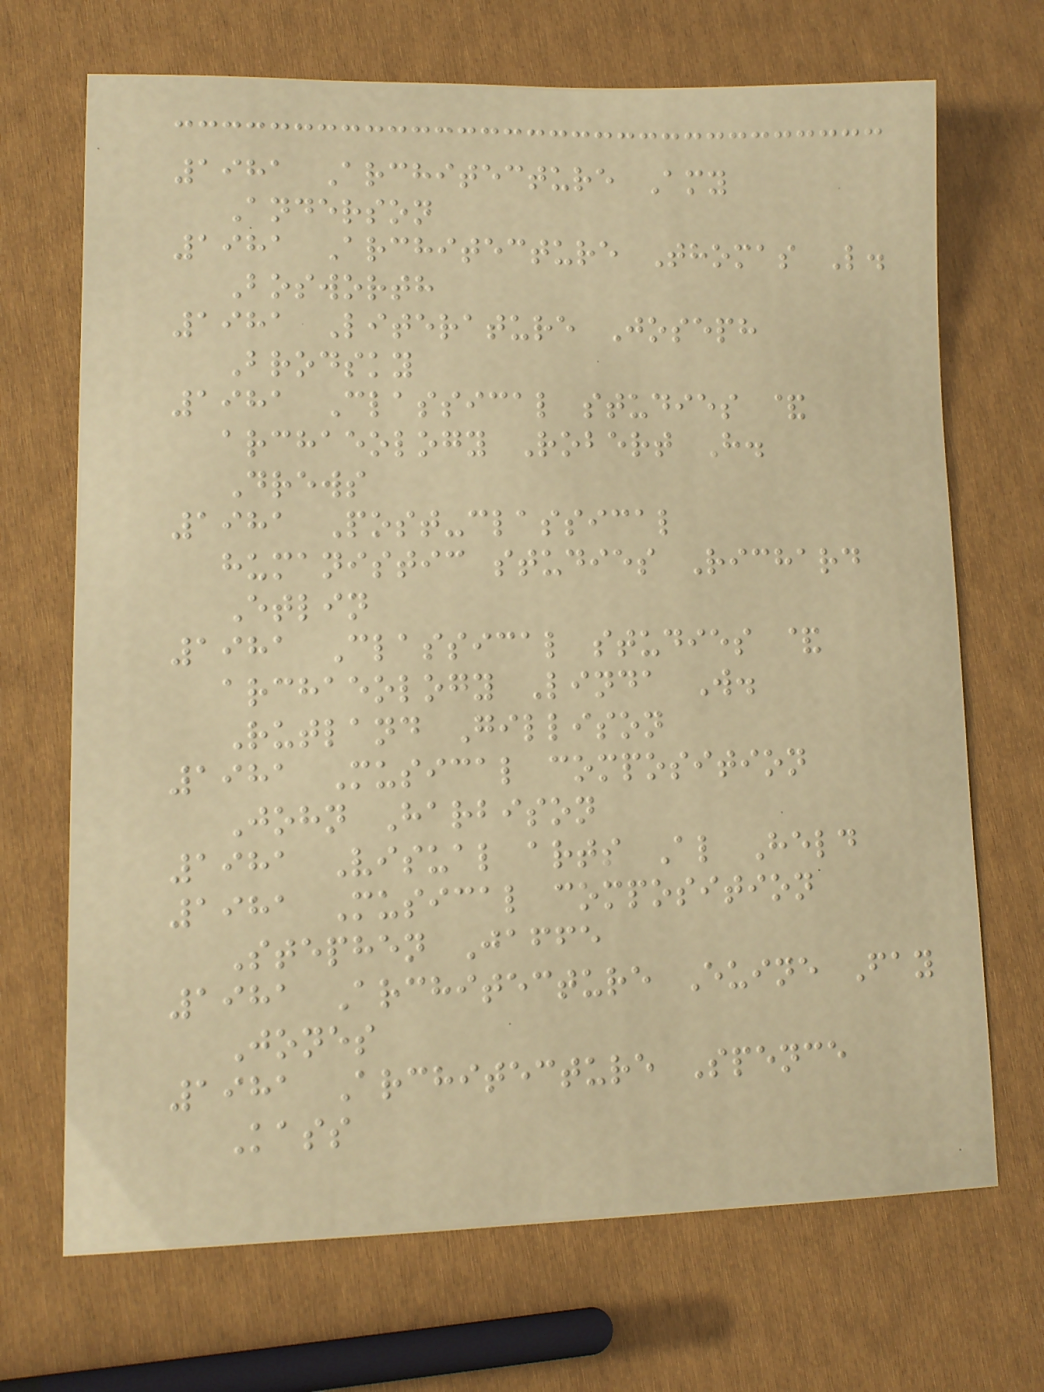1981 Architecture Amy
Anderson
1981 Architecture Thomas L.
Bosworth
1981 Literature Joseph
Brodsky
1981 Classical studies &
archaeology Robert H.
Drews
1981 Post-classical
humanistic studies Richard
Etlin
1981 Classical studies &
archaeology Linda W.
Rutland Gillison
1981 Musical composition
John Harbison
1981 Visual arts Al Held
1981 Musical composition
Stephen Jaffe
1981 Architecture Euine Fay
Jones
1981 Architecture Spence
Kass
